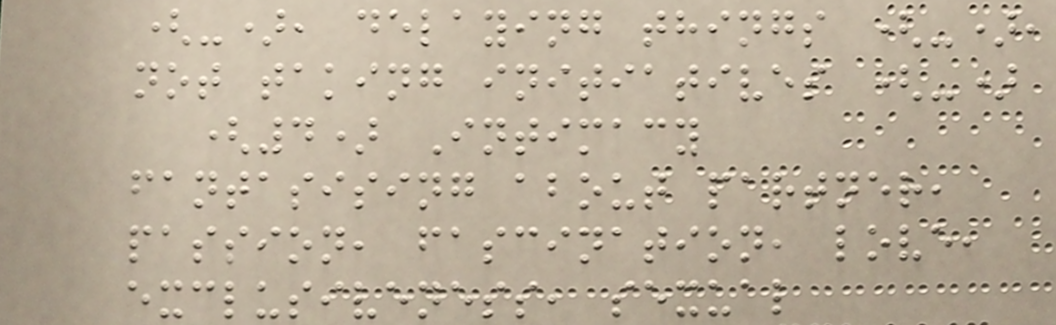(-), delaying things (-),
not taking initiatives (-)
(4) Intimacy
fantasising about partner,
passion, fascination, love,
exclusiveness, sexual
